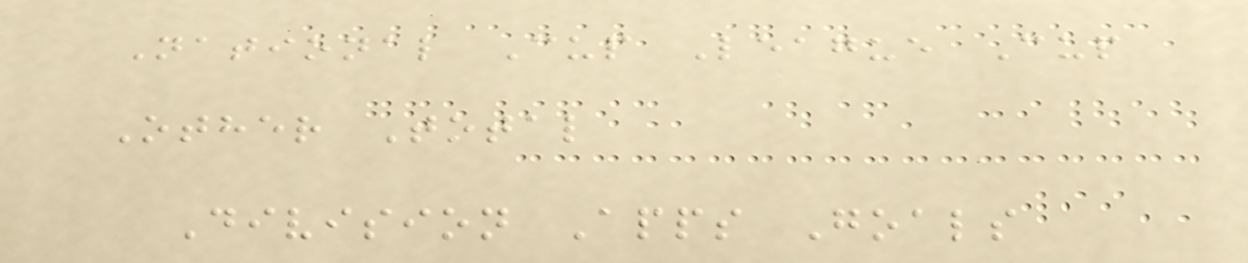National Cup League Cup
Other Total
Division Apps Goals
